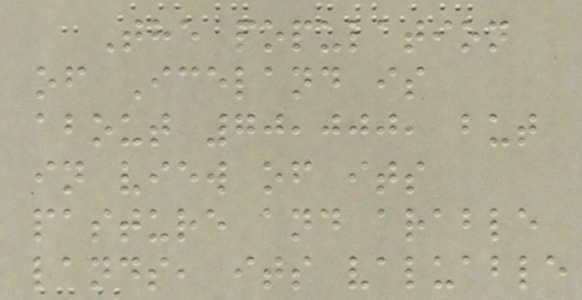The population
of Iceland is
about 70,000, but
in view of its
pasture and arable
lands, its valuable
